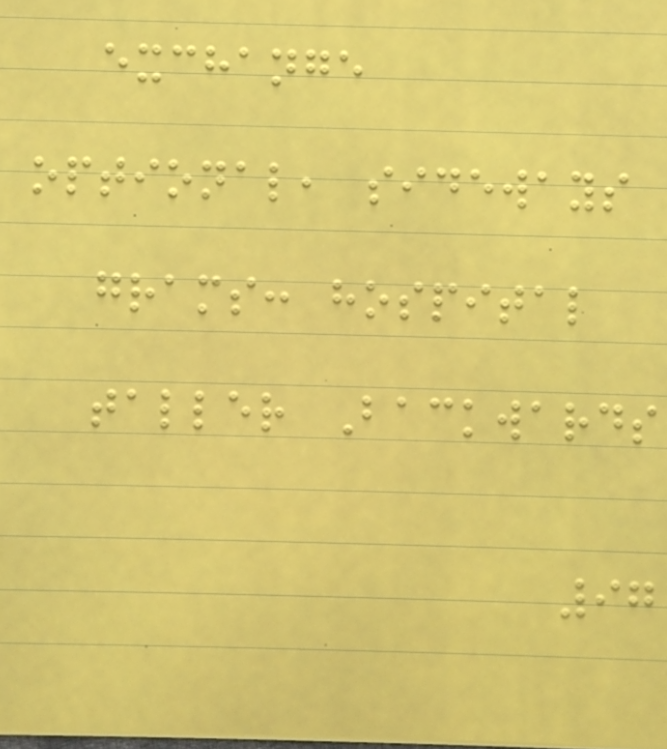exchange
optional, sideways
grams: hospital
taller Backwards
97
